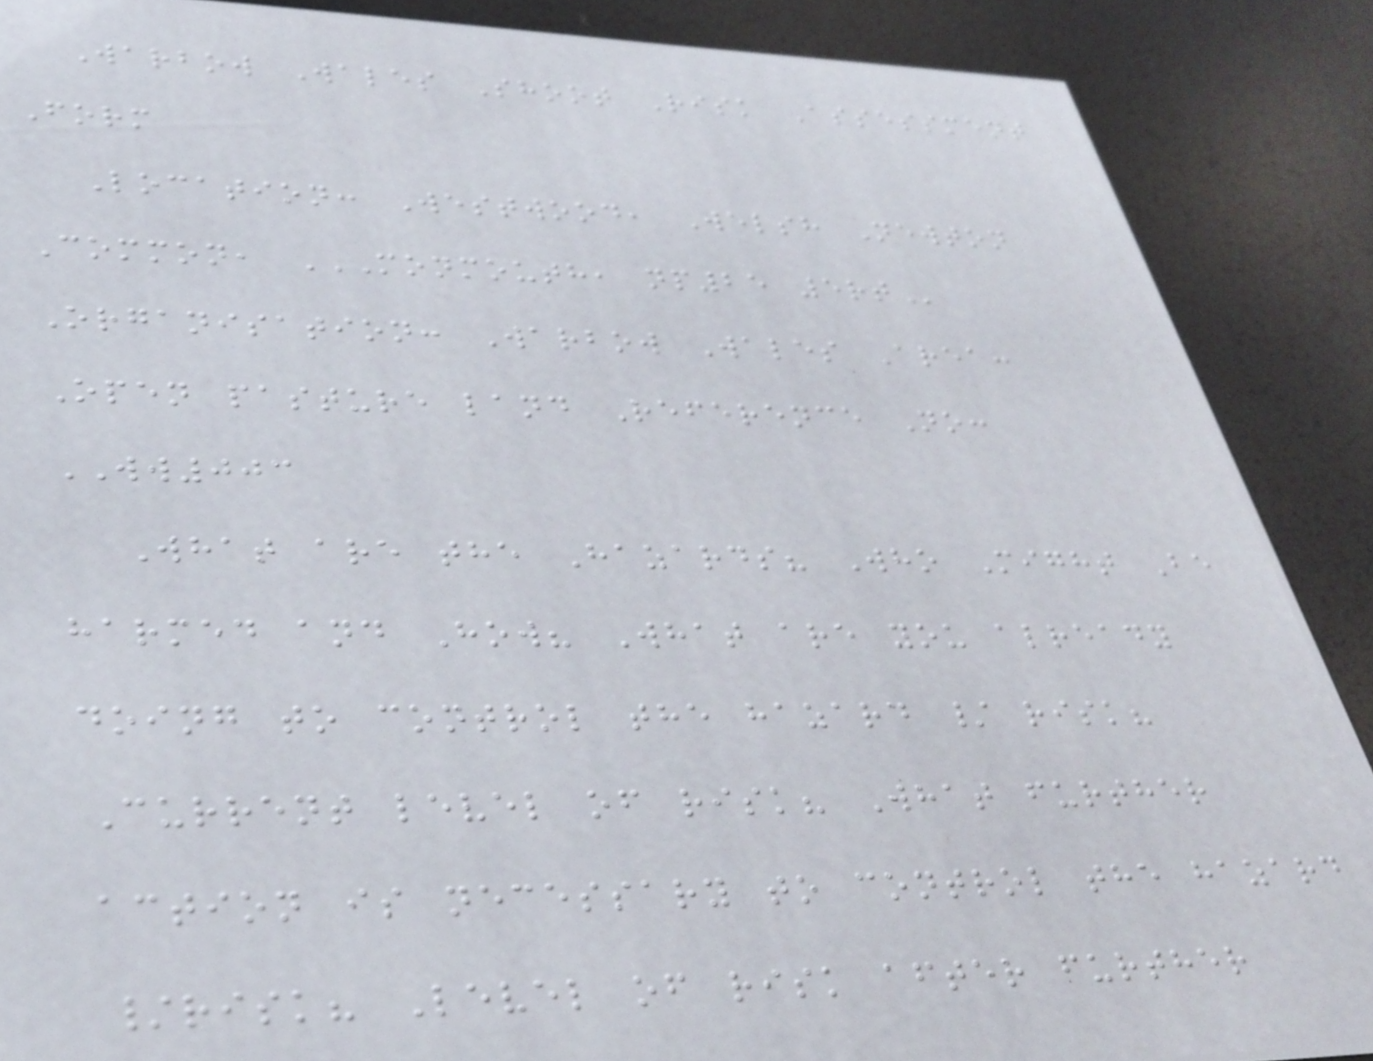Warbow Wales Shoot Risk Assessment
Form
Location: Westwood, Welsh Newton
Common, MONMOUTH, NP25 5RT
Organisation: Warbow Wales Area:
Open pasture land Reference No:
WW003
What are the Hazards? Who Might Be
harmed and How? What are you already
doing to control the hazard / risk?
Current level of risk? What further
action is necessary to control the hazard
/risk? Level of risk after further
